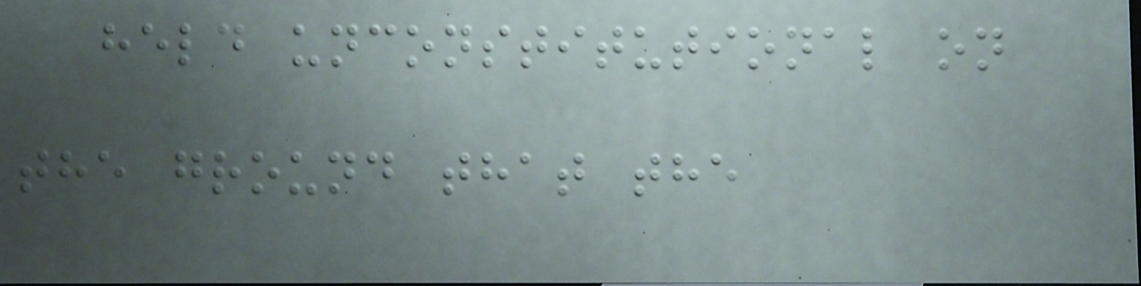held unconstitutional on
the ground that the
